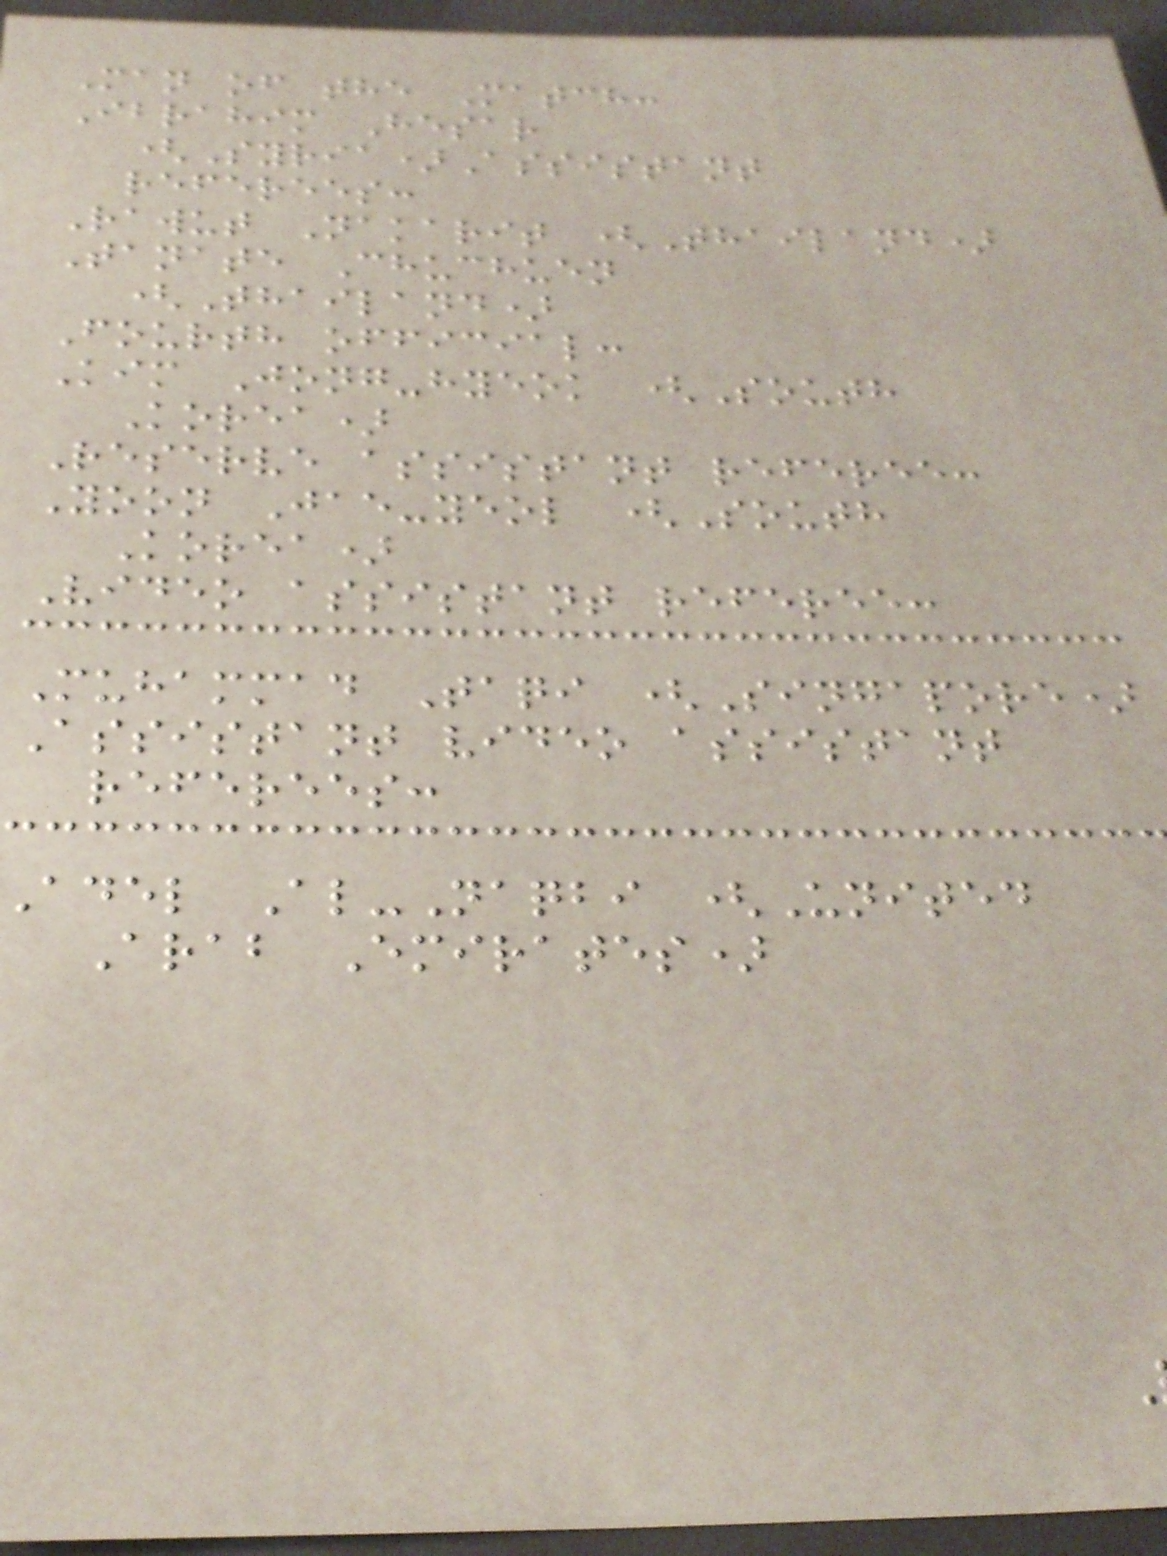Man of the Match:
Ibrahim Hesar
(Syria)Assistant
referees:
Rawut Nakarit (Thailand)
Tanate Chuchuen
(Thailand)
Fourth official:
Kim Jong-hyeok (South
Korea)
Reserve assistant referee:
Yoon Jae-yeol (South
Korea)
Video assistant referee:
Muhammad Taqi (Singapore)
Assistant video assistant
referees:
adel Al-Naqbi (United
Arab Emirates)
